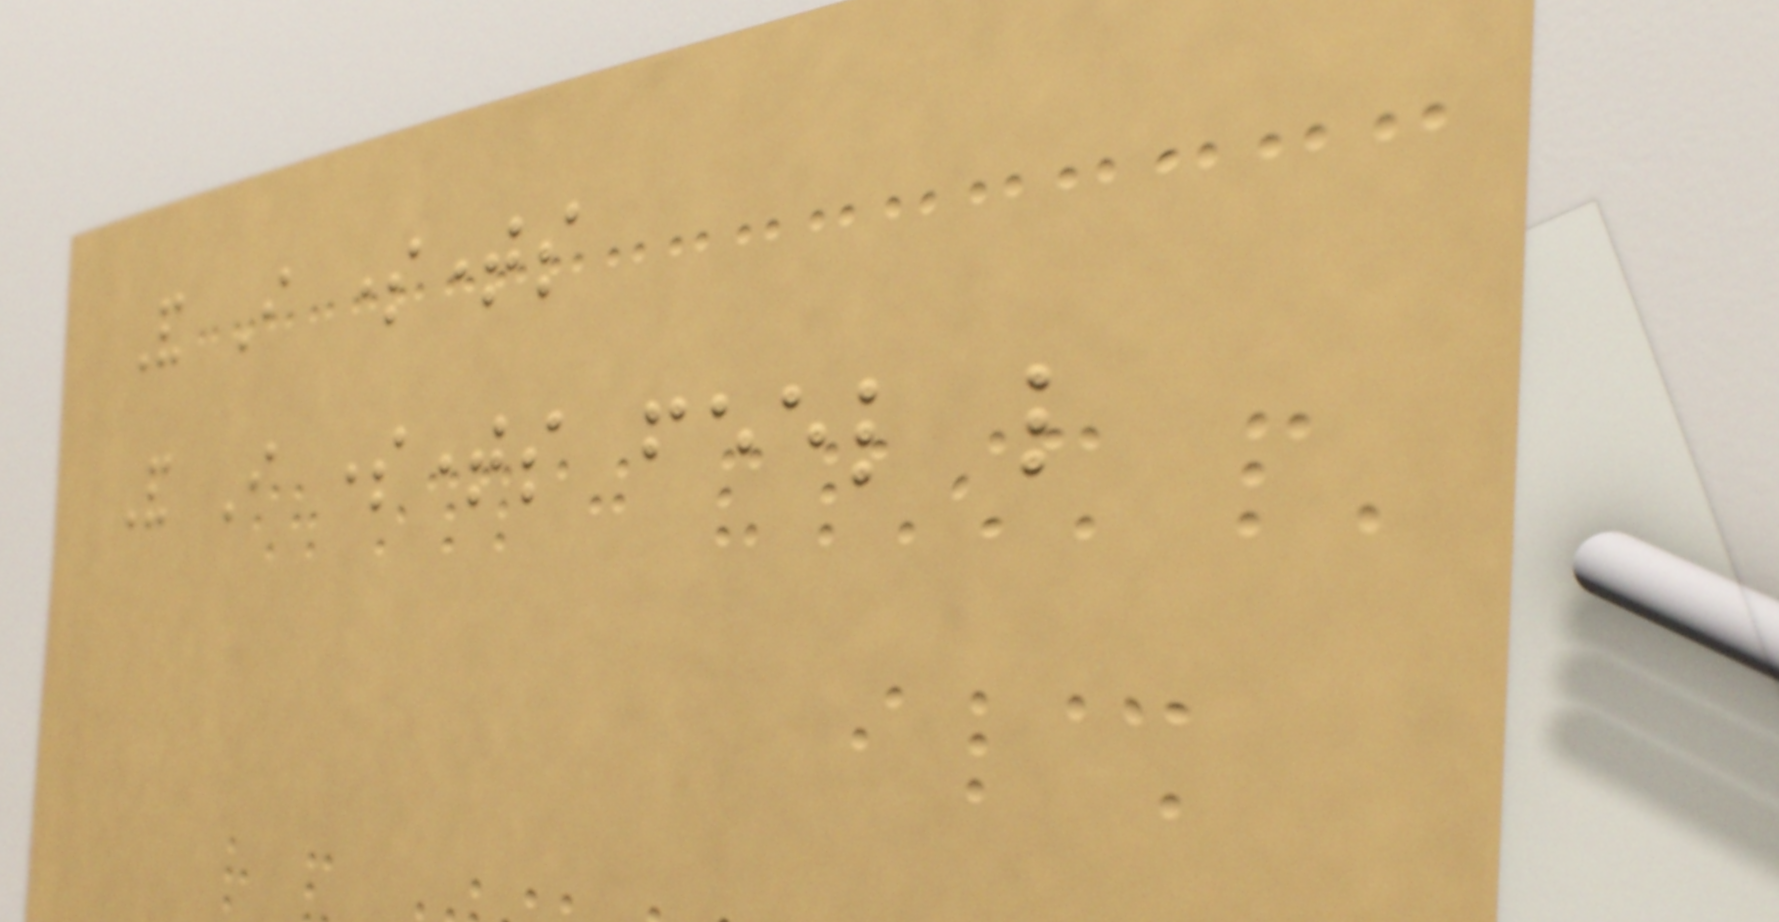And I sometimes
And I sometimes feel like
